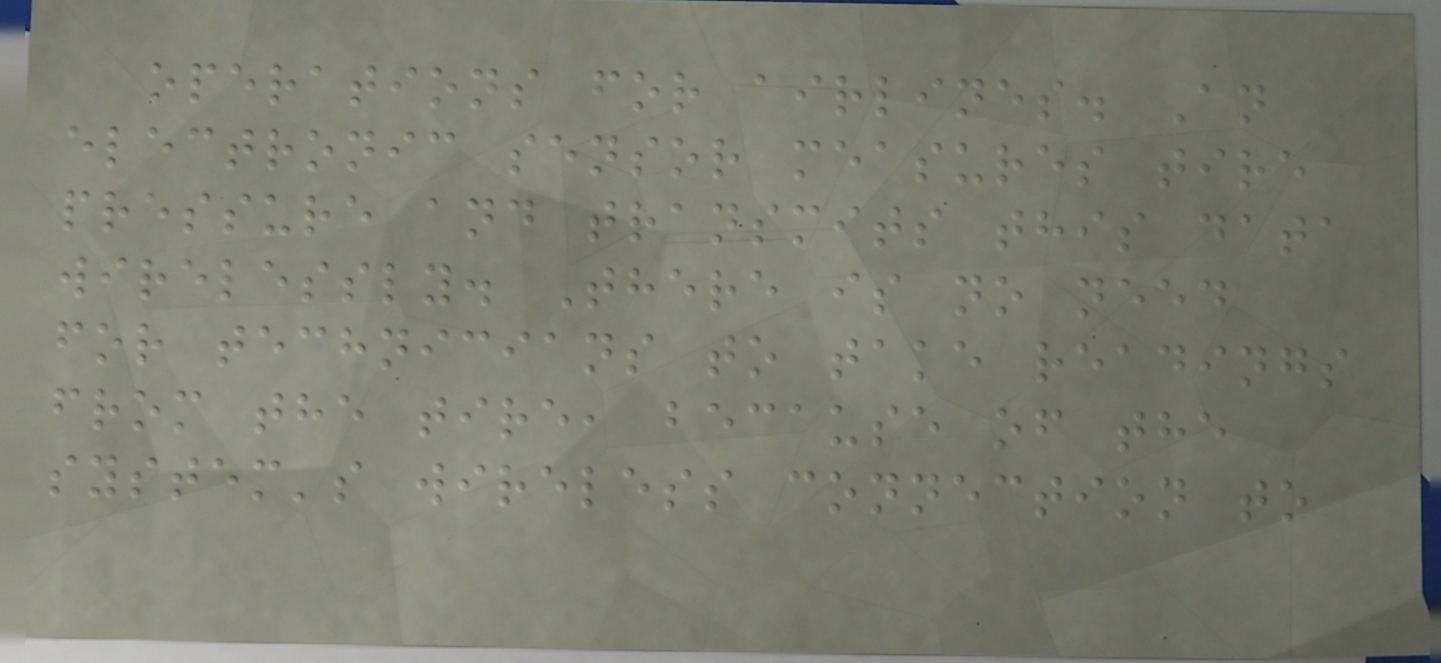operations for airlines. An
electronic sensor measures tire
pressure and transmits this data
wirelessly. There is no need
for technicians to take readings
from the tire, because of the
system's wireless connection to
